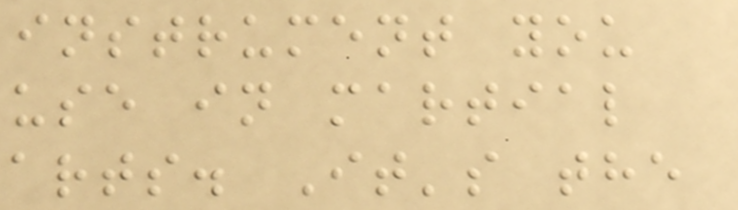instrument you
use in martial
arts. It's the
